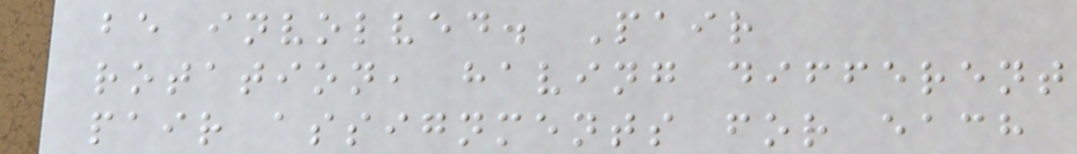be involved. Pair
rotation, having different
pair assignments for each
